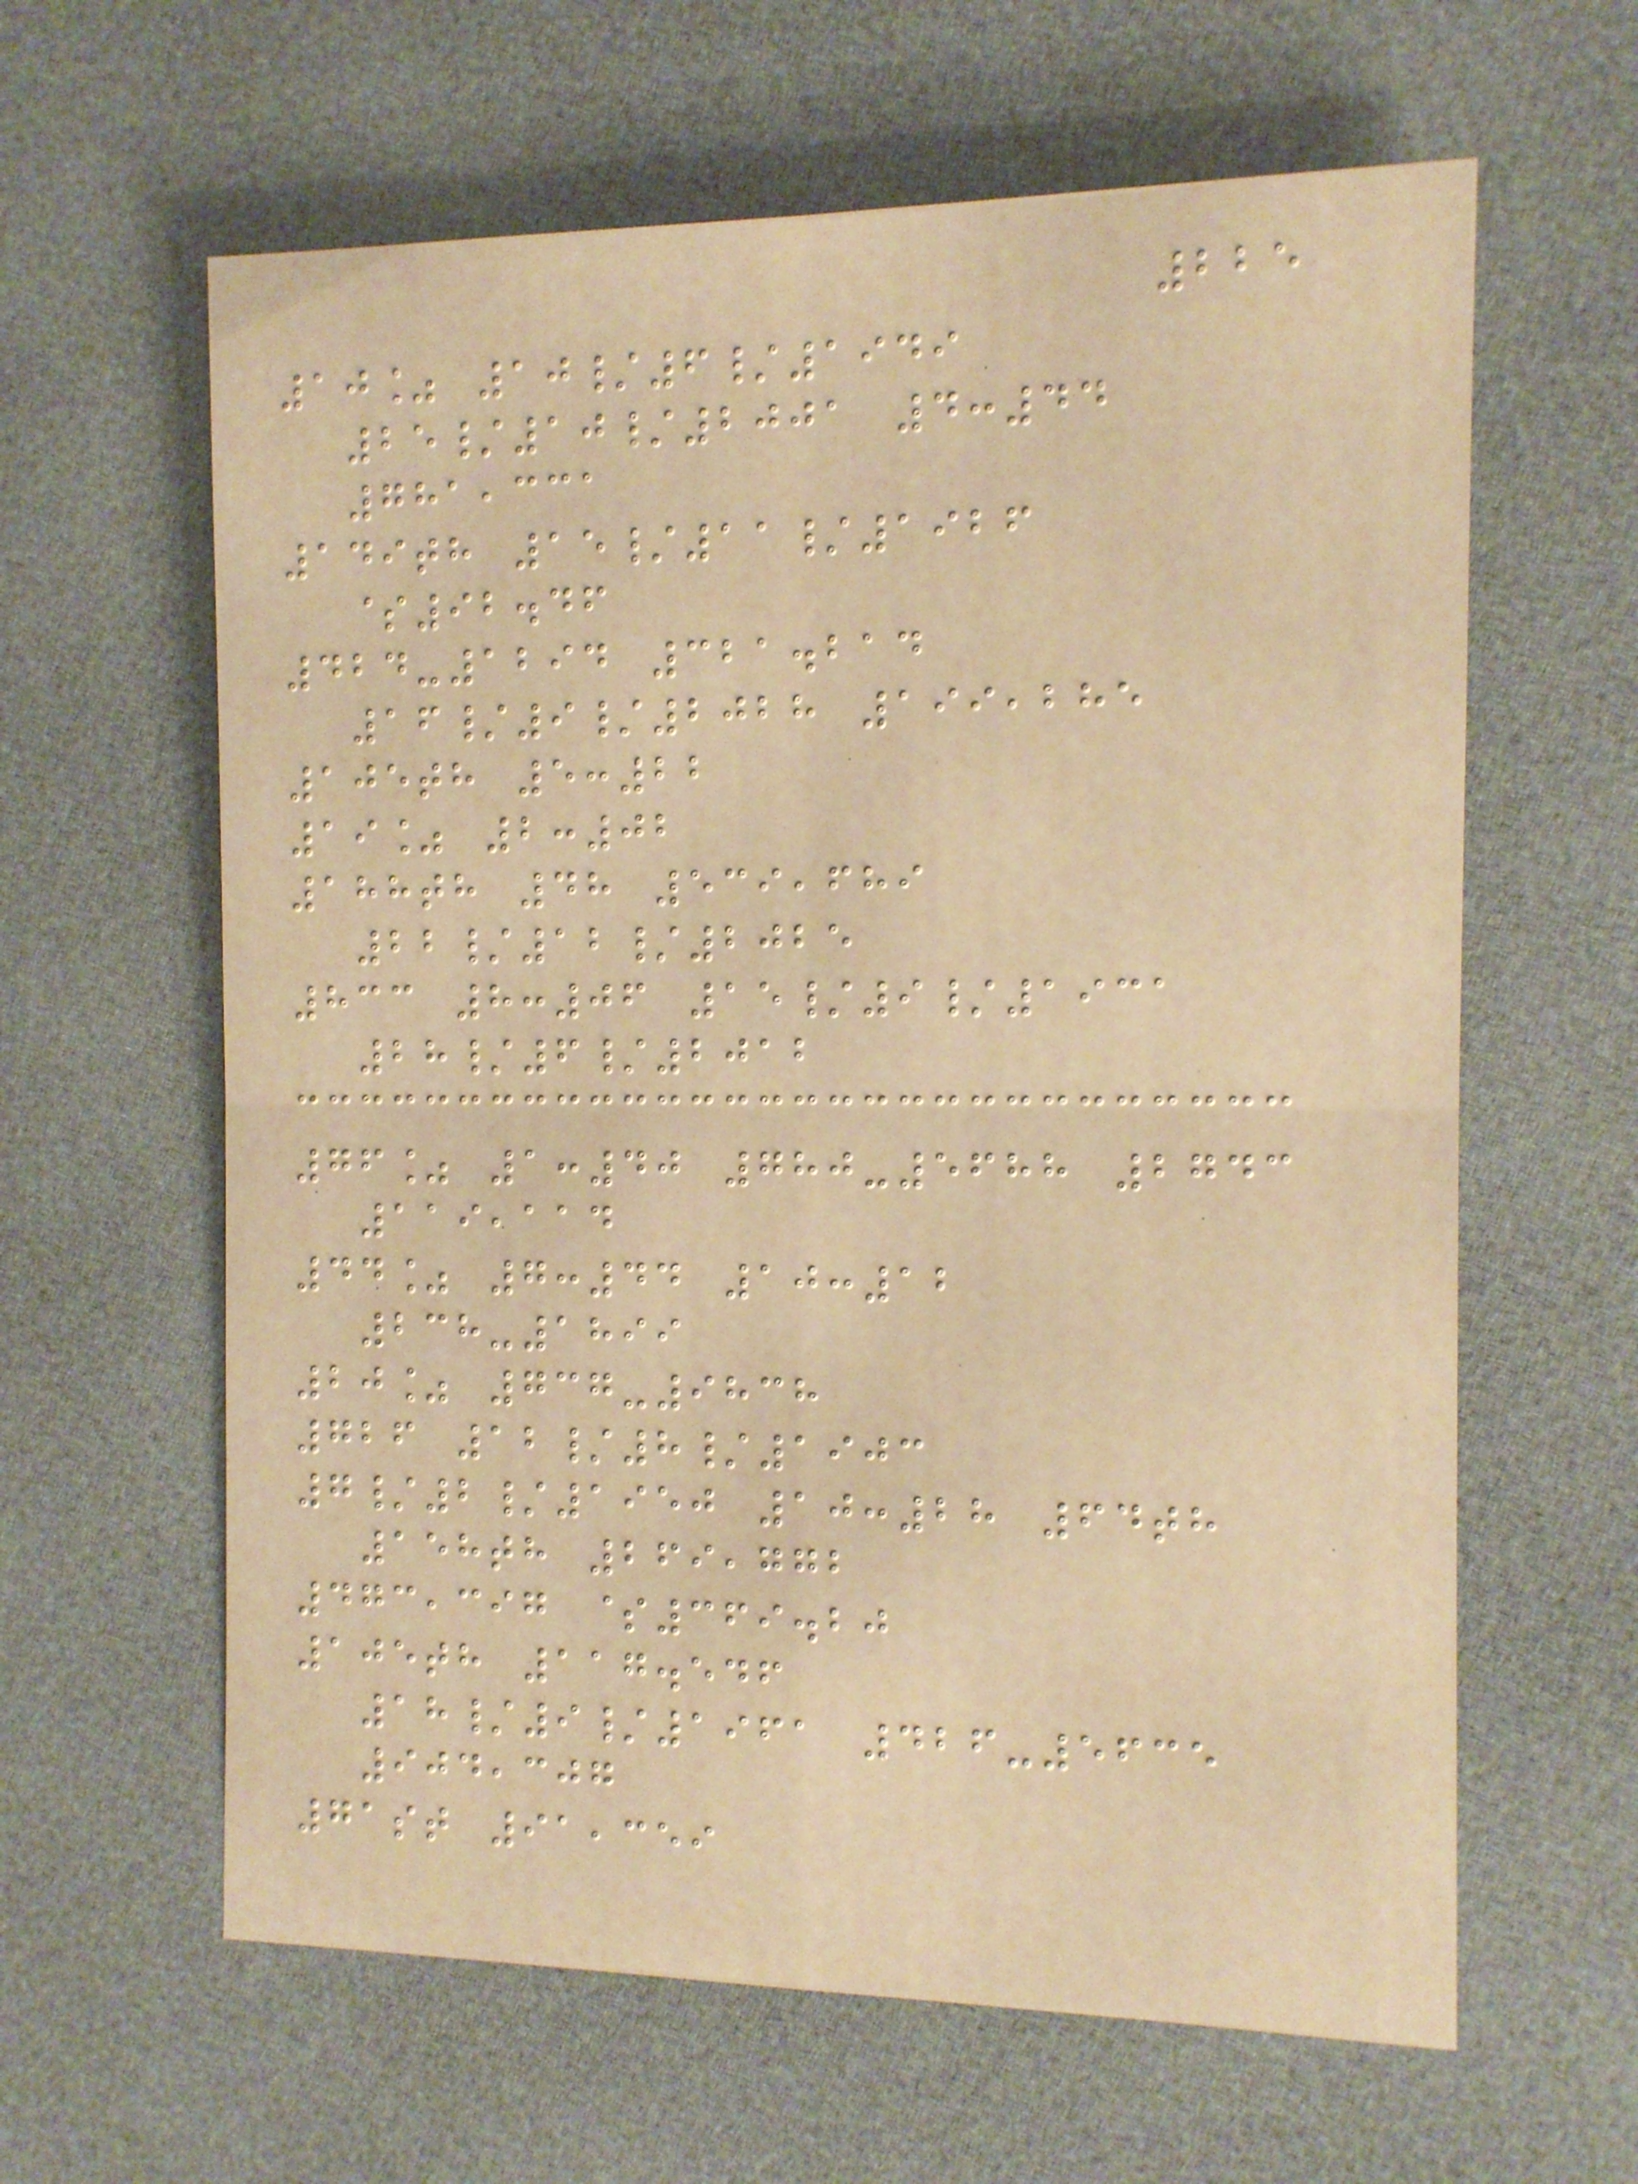225
10% 10/6/1949
25/10/2001 4:44
781,331
149th 15/11/1926
$92.46
424-1294 321.214
16/9/2028 199,285
105th 5:22
19% 2:02
188th 48 539,689
22/12/2025
833 8:06 15/9/1931
28/6/2012
76% 1:40 780-5688 2743
119,114
44% 7:44 10:12
238-1899
20% 737-9838
726 12/8/1903
7/2/1950 10:28 64th
158th 269,772
473,397 $369.20
105th 117.546
18/9/1961 426-5635
904,307
71st 91,359
